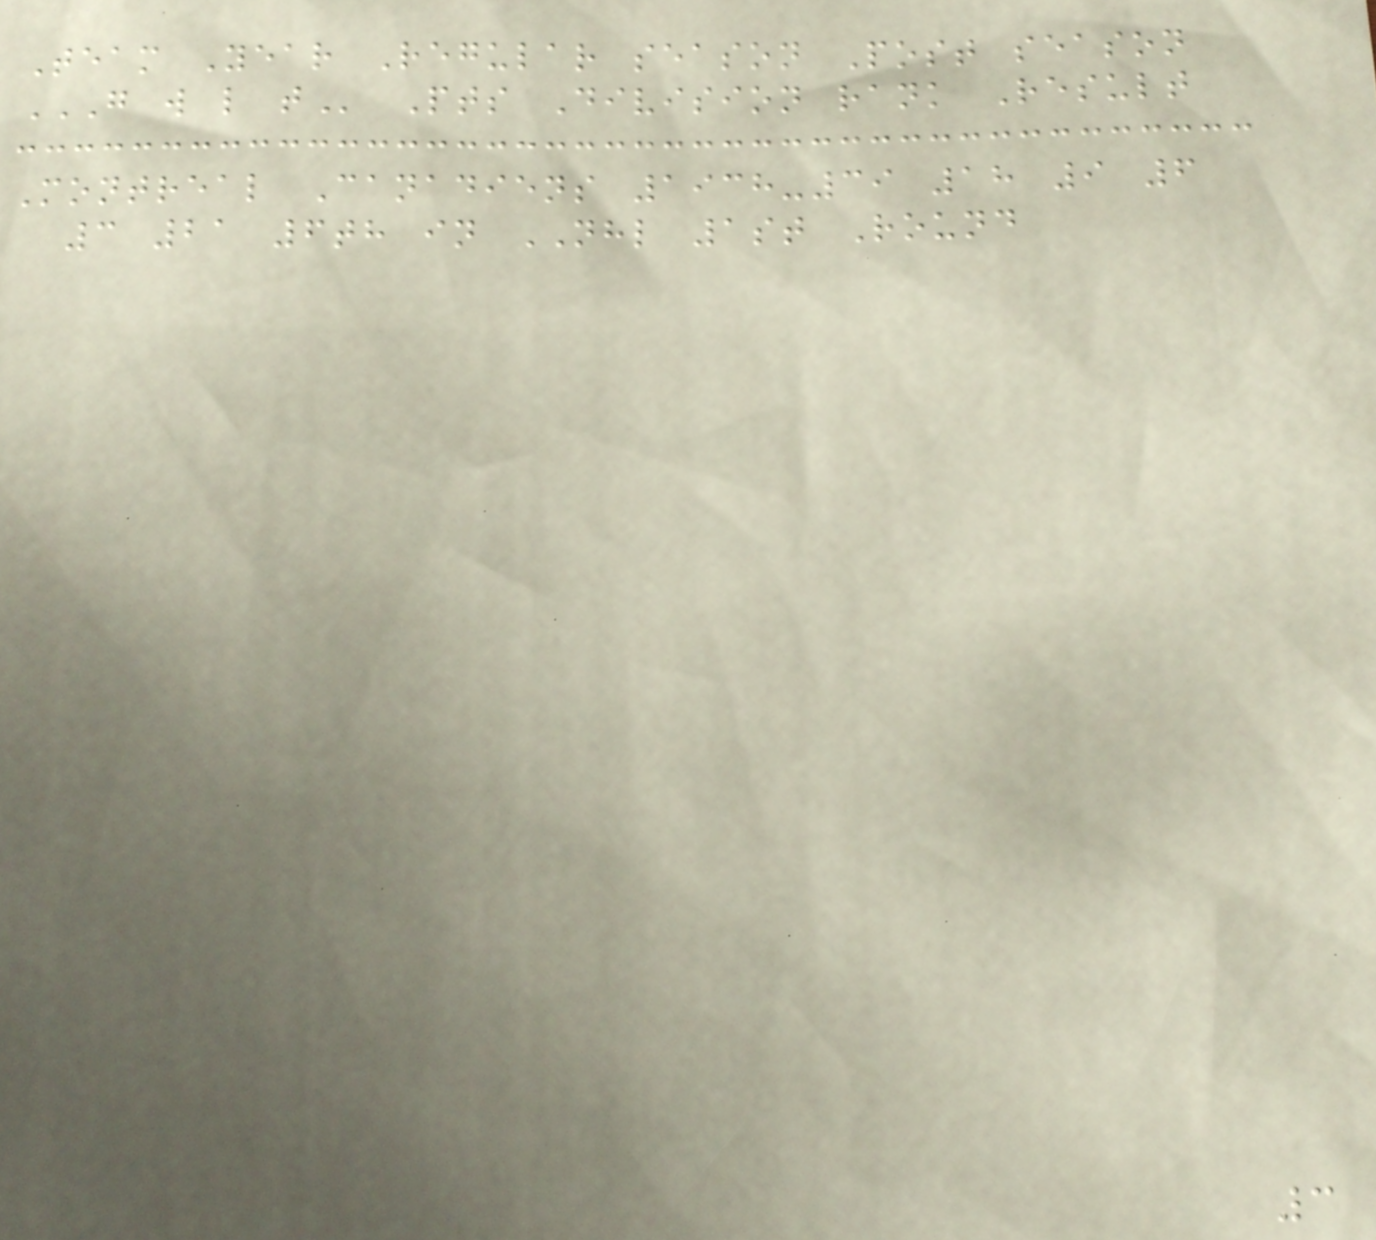Team Year Regular season Post season
G W L T Pts Division rank Result
Montreal Canadiens 1938-39 18 9 6
3 21 6th in NHL 1st Round
3
